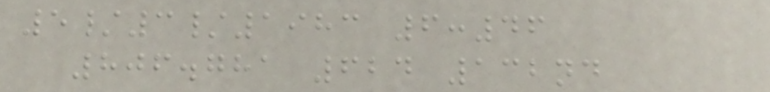5/3/1983 6:46
806.781 624 132nd
